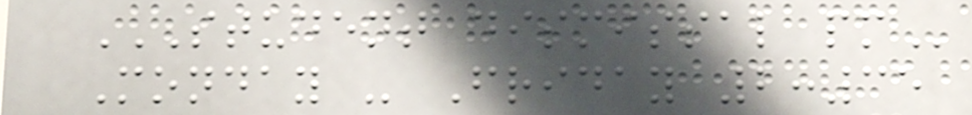STUDENT DISMISSAL PM
Monday - Friday 2:35
